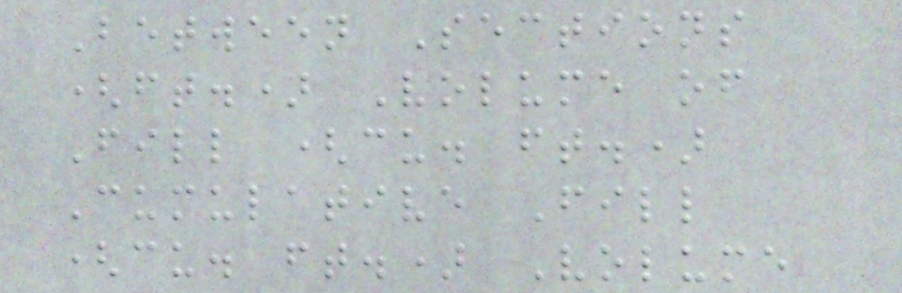Between Sections
(ft.) Volume of
Fill (cu. ft.)
Cumulative Fill
(cu. ft.) Volume
